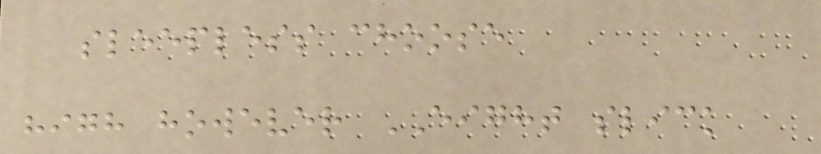sleepless choose
high however EIGHT slick
